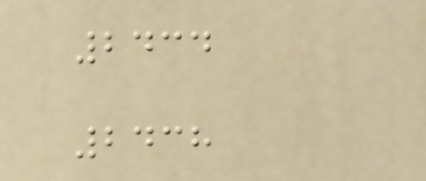2434
2438
